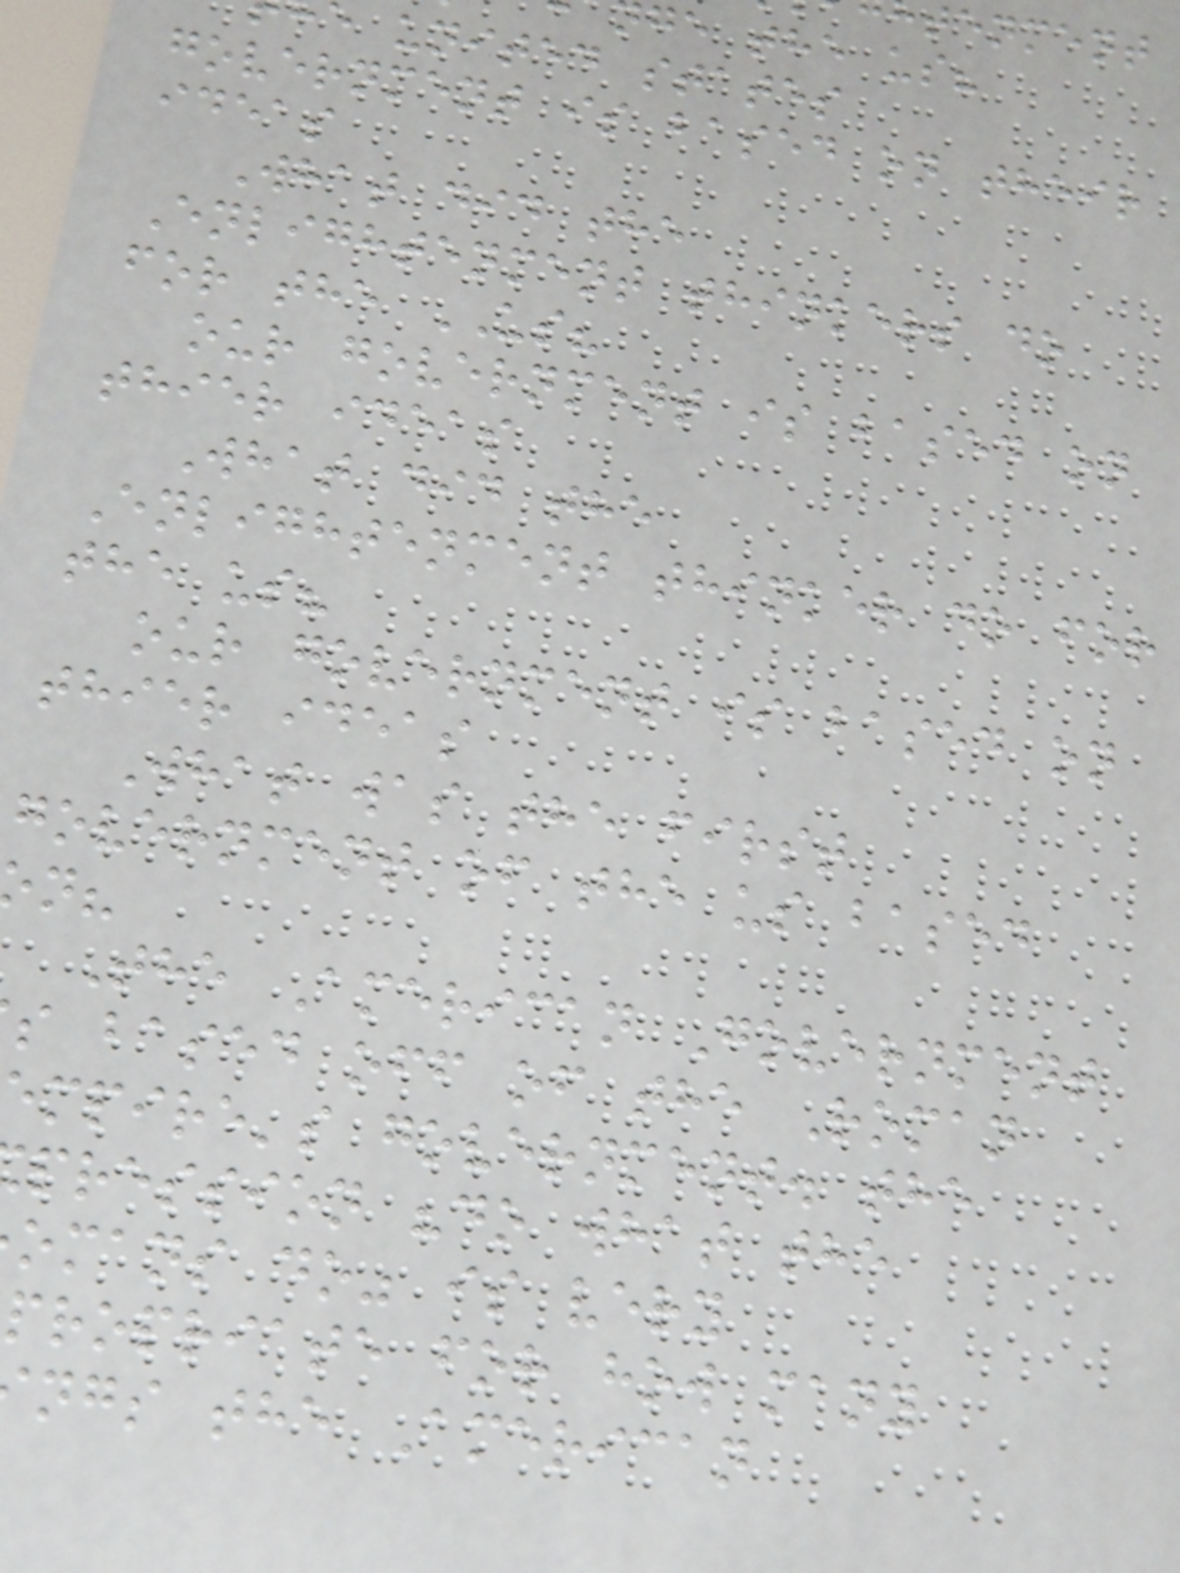tenment
ge the us?
e united states
government is based on their
ideas
What did the
Enlightenment thinkers do
for the US?
our government is based on
thier ideas
What did the
Enlightenment thinker do for
the us?
our government is based on
thier ideas
What was the first
government of the us based
The American Government
s based off of the Roman
empire's government. the
pression "do what the
omans do" is very
propriate for how many
ngs the American
